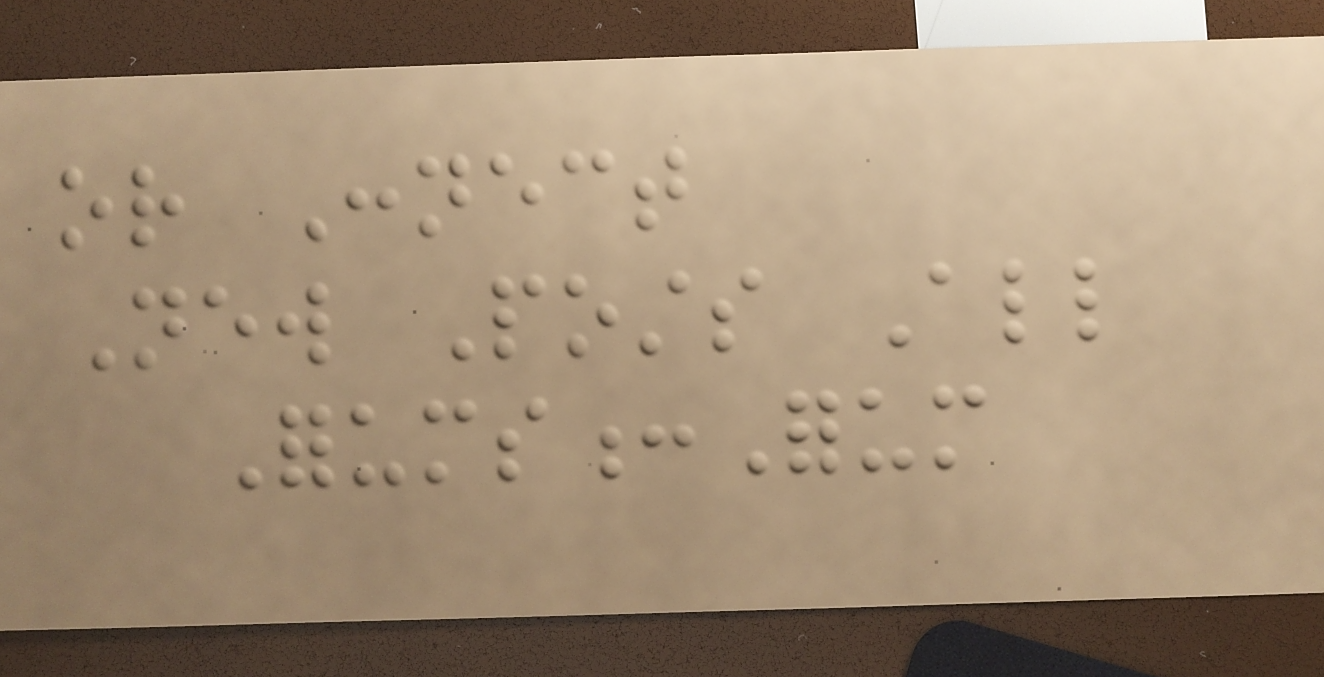or Connect
New Posts All
Forums:Forum
